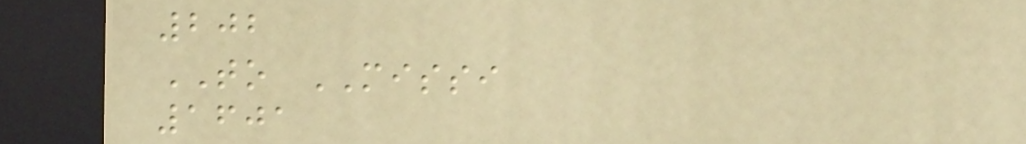202
TO MISSI
1601
